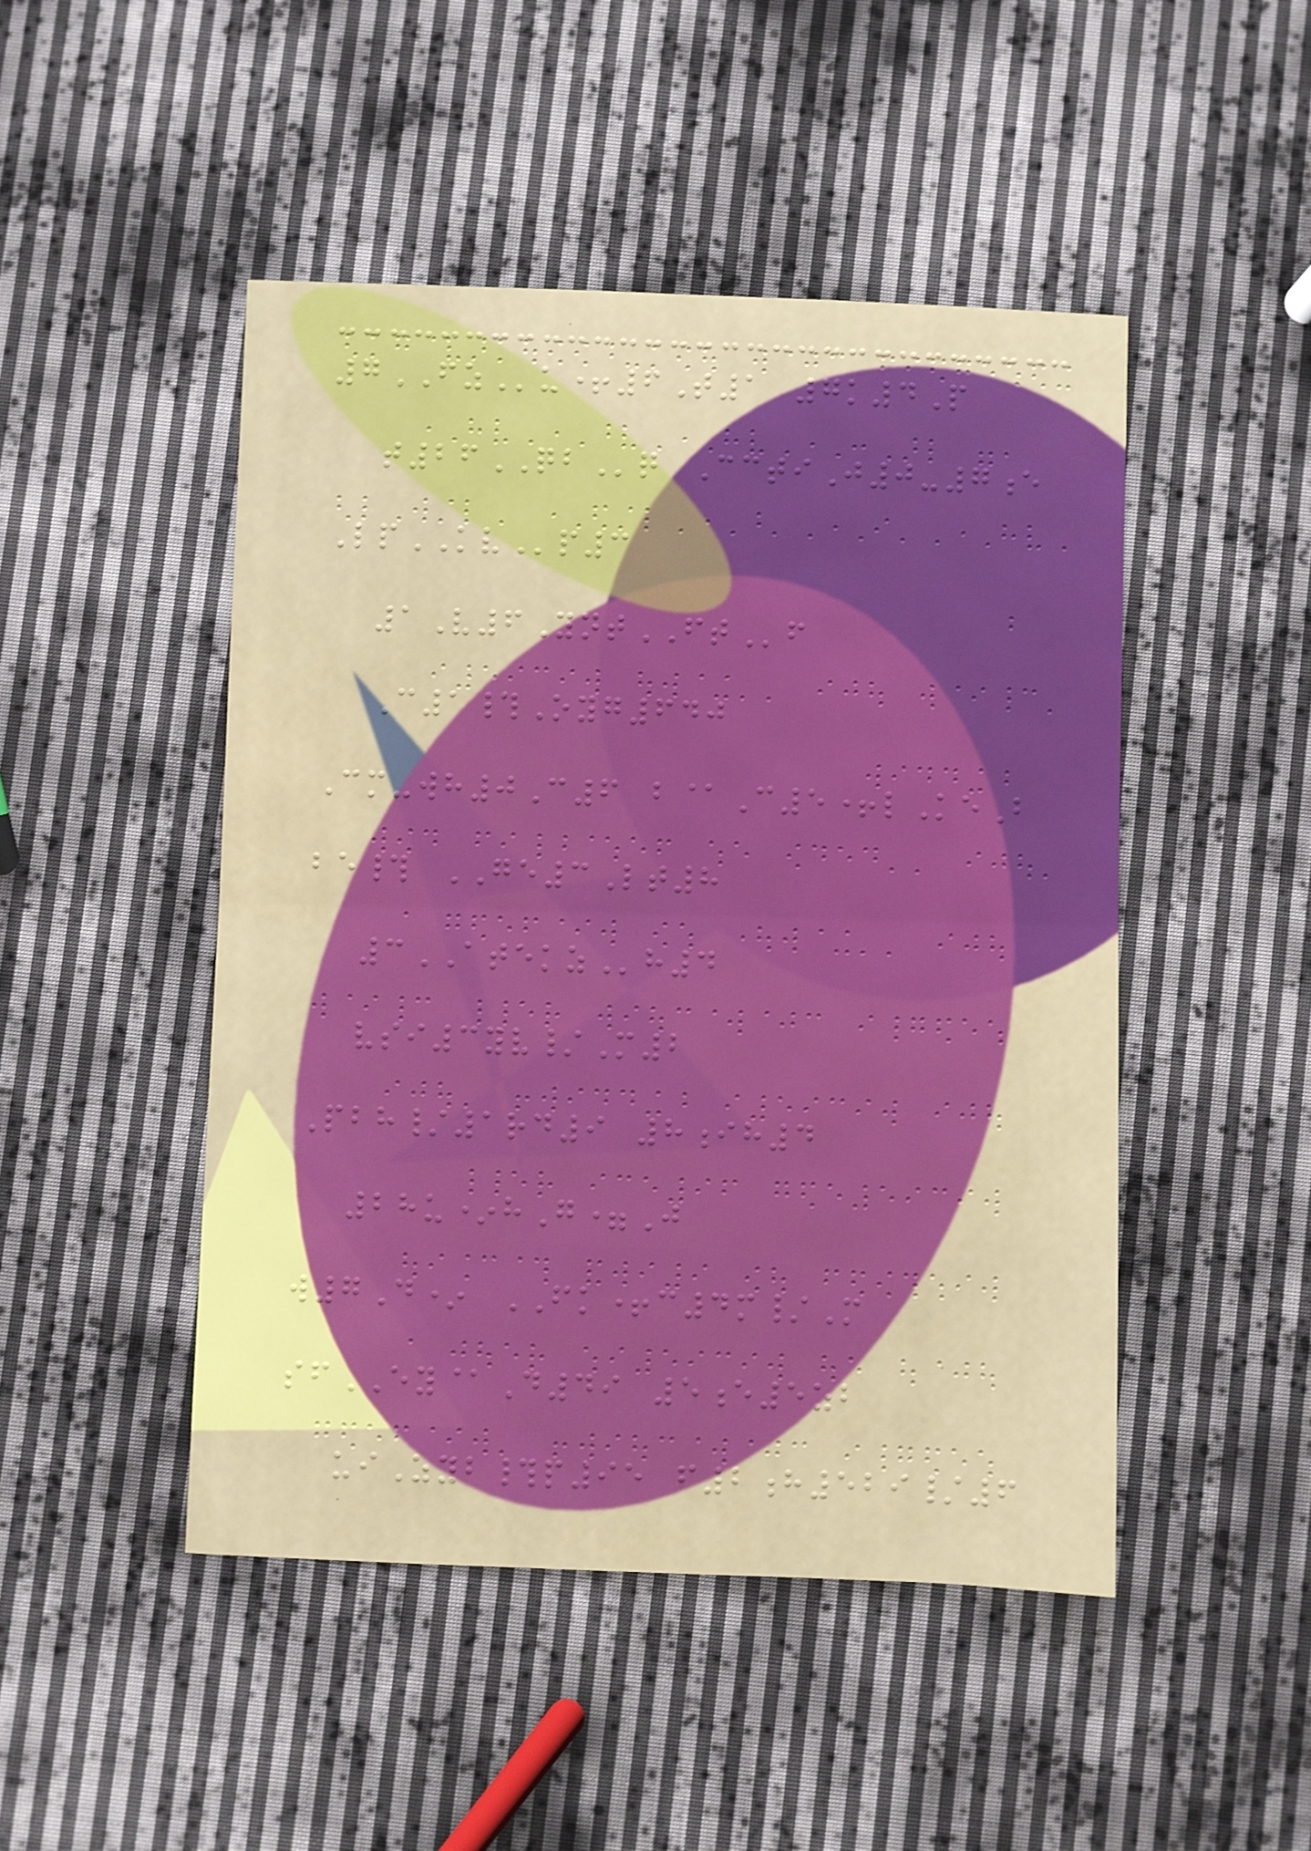7FZu+6T1 7k4P
t26QBq CctiJ0-7e
LpKVp3
1V6YntFTf
C1#Oyg640
Cm-wh0C6 b@C5+lKeB
be# GE3Lt8
3ATEKZh4
vsi3yv/M2
Pbh/1rd9 8ih4
28u*hG=J
w7D* FK+c4m/M
sfEY@D49 5e5zb
uiZyb#p95 f2h529/6
